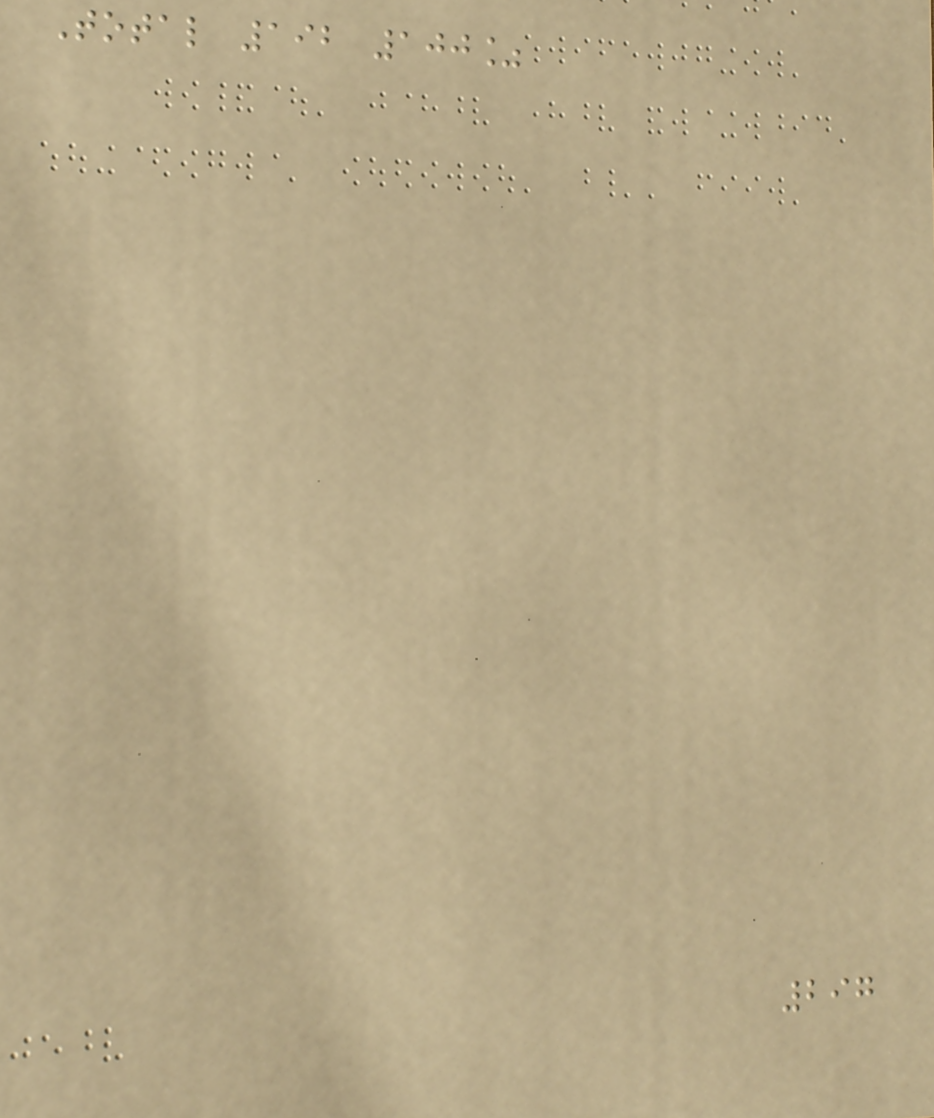Total 192 100%
297
